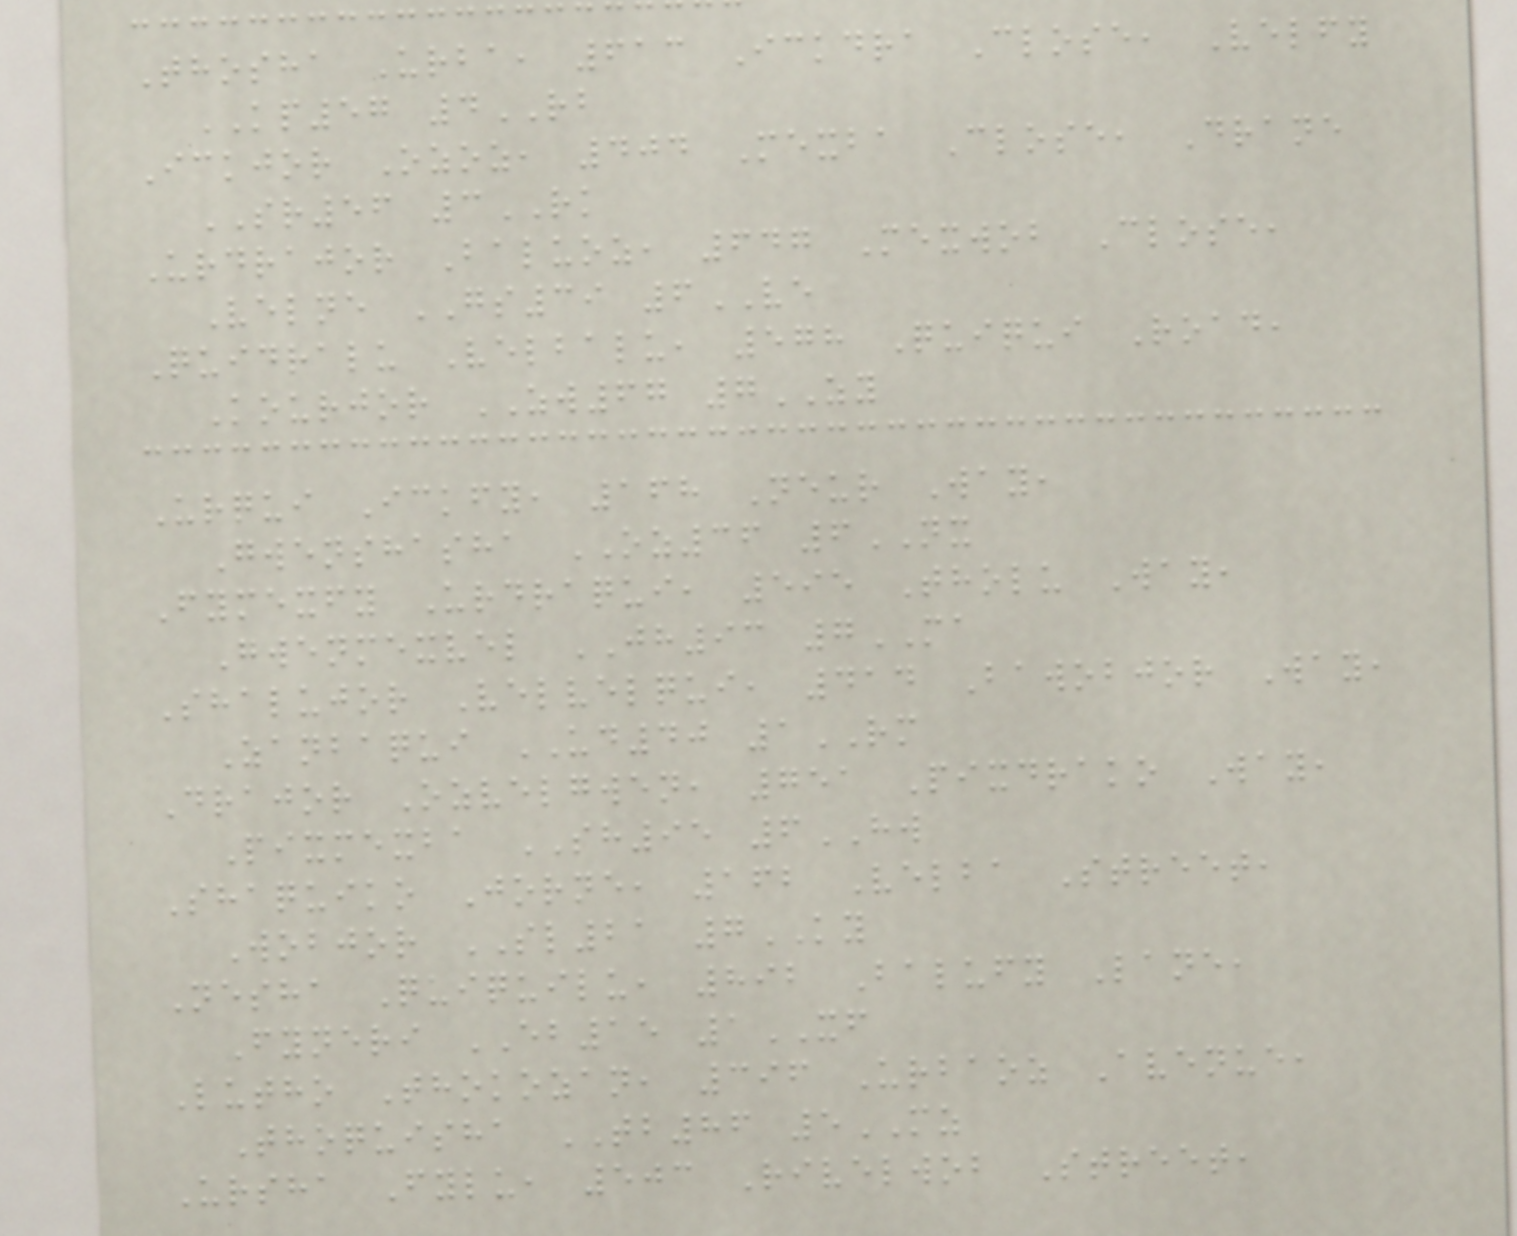Thosha Urba, 613 Ickdra Close, Velfy
KP57 4RB
Ickjor Ozoz, 404 Mexba Close, Drane
SR56 3RK
Urdrajor Baluoz, 647 Mexwob Close,
Velne GS39 6VE
Quidralu Velbalu, 578 Quiqui Road,
Kourjor ZW67 7ZY
Urqui Ickfy, 168 Neur Way,
Gwenshasha OZ36 6NX
Fymexfy Urdraqui, 595 Tholu Way,
Gwenmexvel JH93 7MA
Shalujor Velvelqui, 414 Bawobjor Way,
Zanbaqui UD40 1RM
Drajor Ozvelgwen, 751 Pixdrako Way,
Pixmexba SH95 6HW
Shaquiko Jorne, 162 Velba Street,
Wobjor SL21 7KY
Nesha Quiquilu, 892 Balufy Lane,
Fyneri EB15 1XF
Lutho Thokozan, 396 Urbaoz Avenue,
Thoquisha TB86 5MZ
Ursha Fylu, 503 Rivelwob Street,
